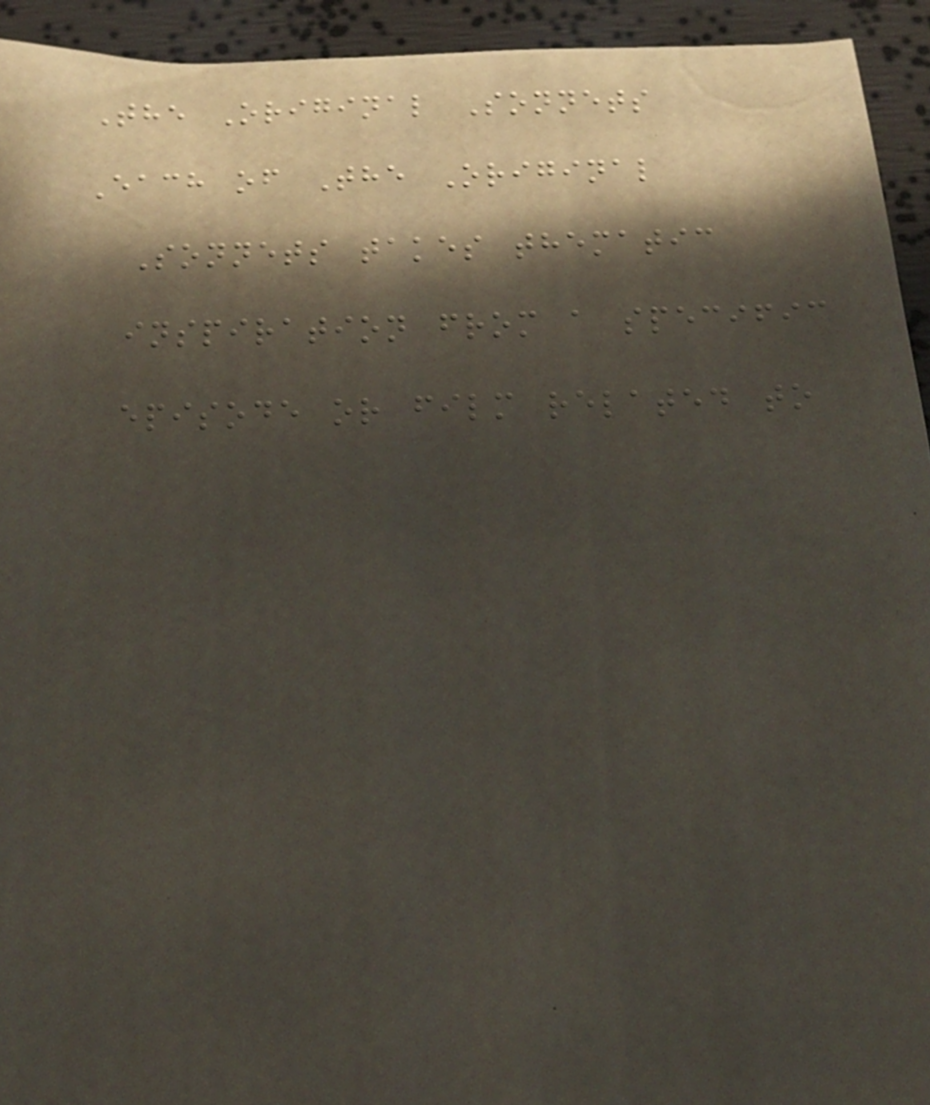The Original Sonnets
Each of The Original
Sonnets takes thematic
inspiration from a specific
episode or film related to
